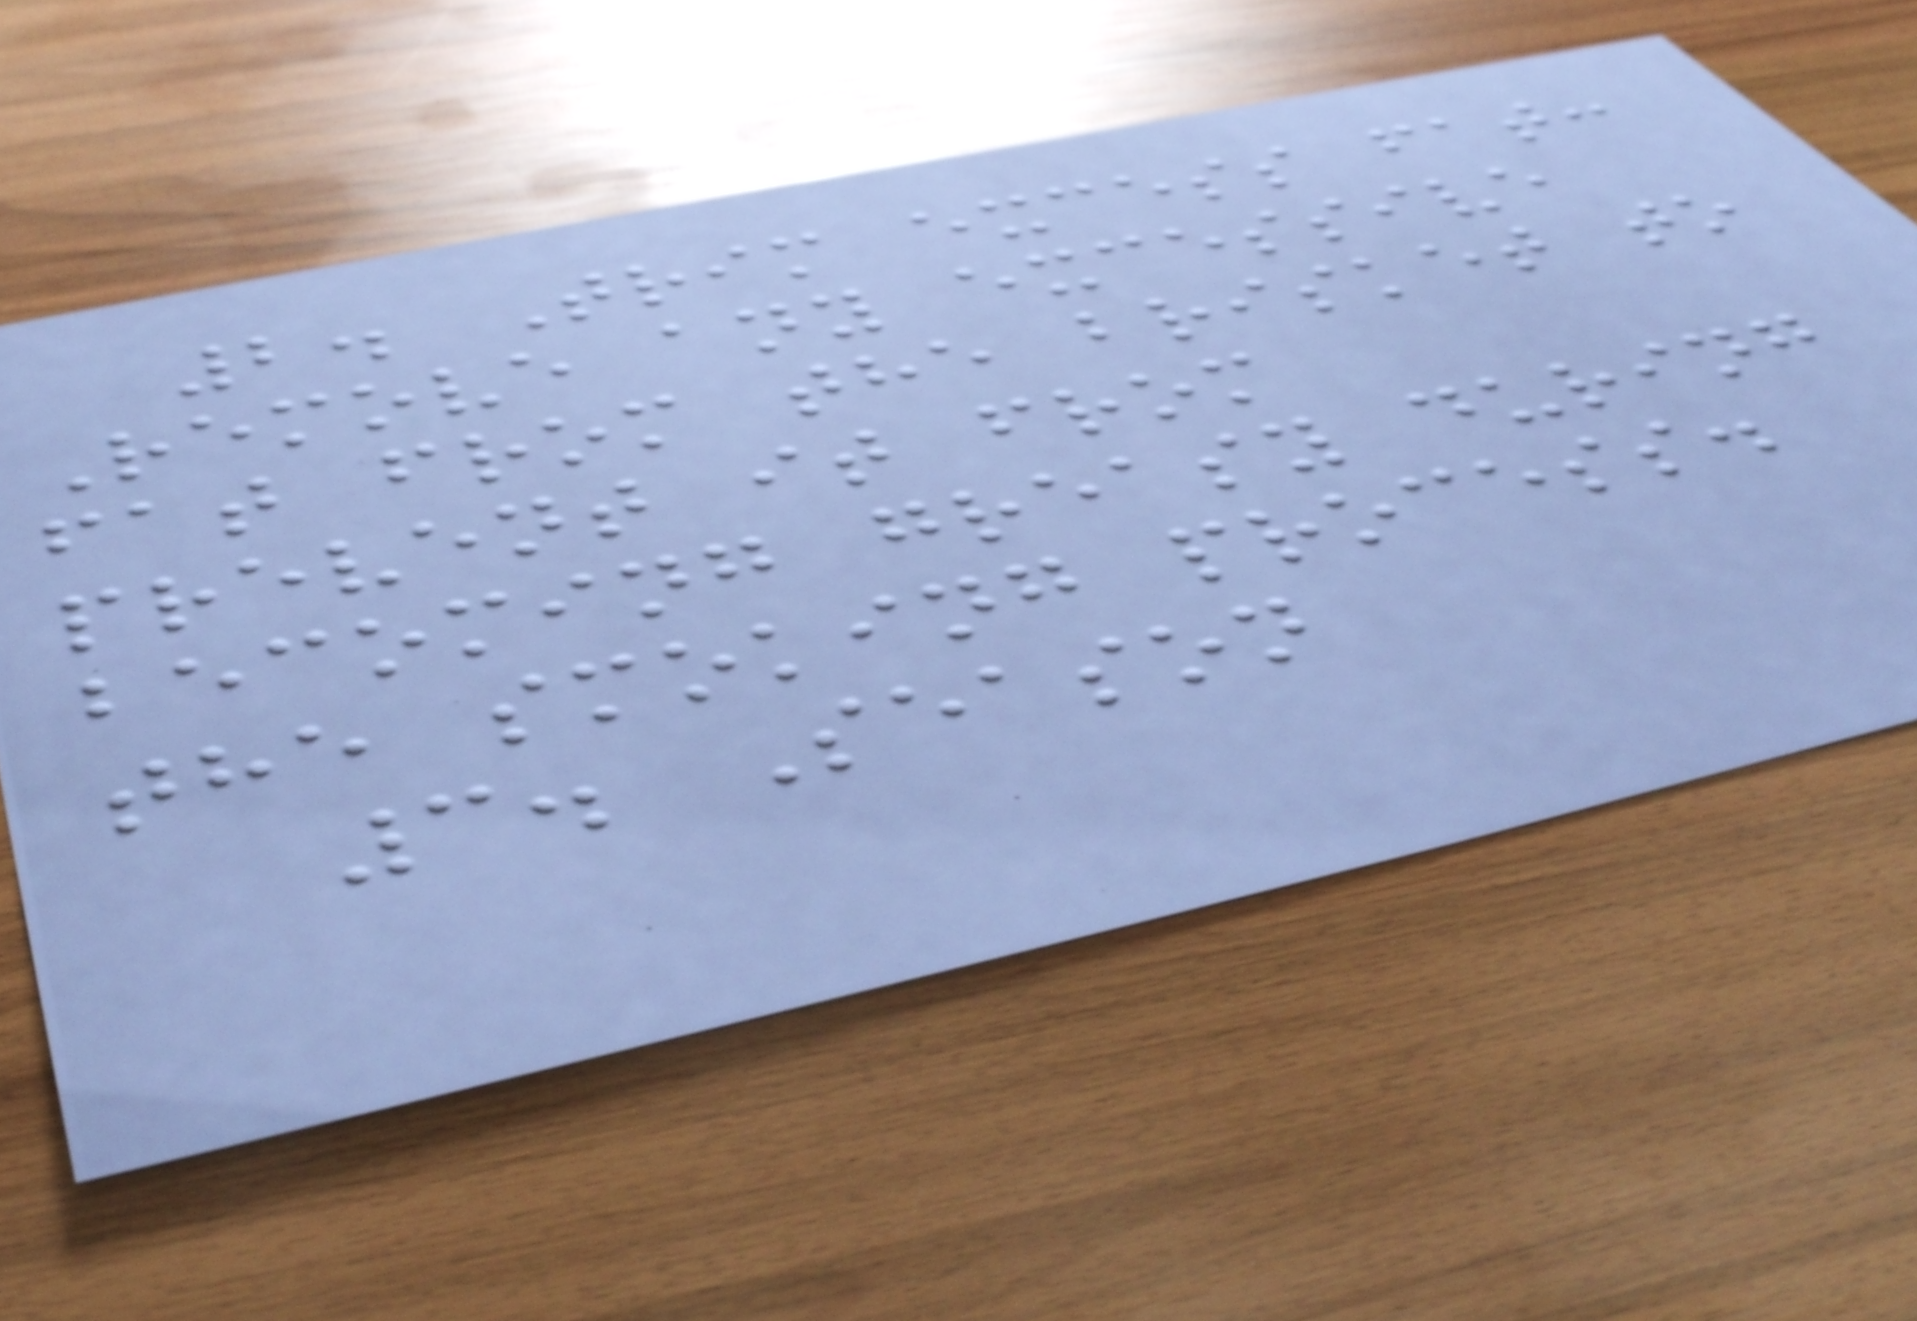2. Trim excess fat:
Remove any excessive
fat from the brisket to
prevent it from
becoming greasy during
the smoking process.
3. Season
